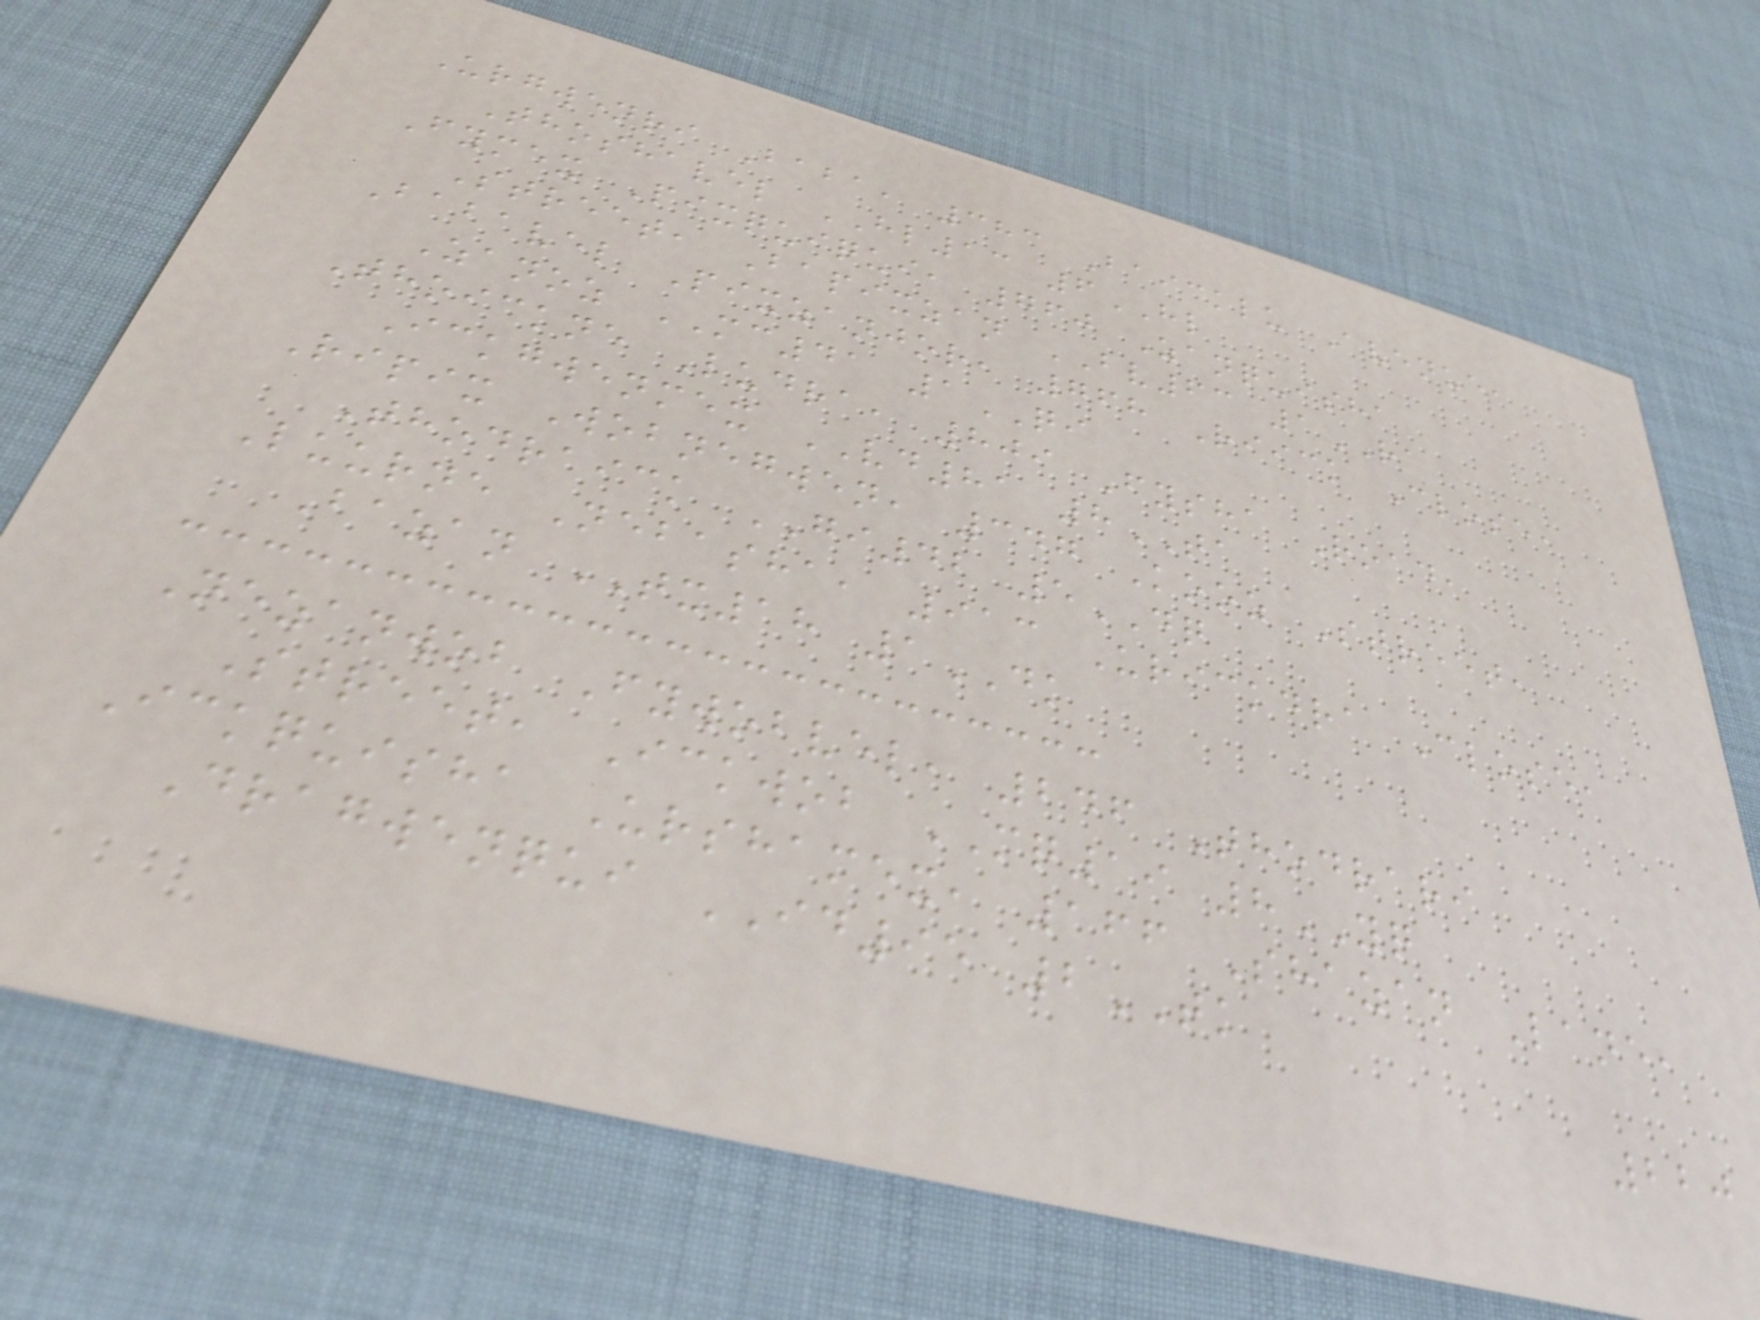Urgwenri Baba, 383 Baicklu Avenue,
Thoshavel HL13 6HL
Fymex Pixquiqui, 760 Zanquisha
Street, Bapixzan BV63 1RA
Babavel Pixzanjor, 768 Riick Close,
Zanoz MC41 1QI
Thoickne Ludra, 809 Fysha Road,
Ickgwenmex VD81 8TA
Ripix Wobnegwen, 347 Kooz Street,
Thodraick GI42 5DQ
Luurne Nebasha, 913 Urickdra Close,
Bazan TX18 1DK
Nezanwob Fywobvel, 246 Thodrari
Street, Ickwob MQ19 8YQ
Ickquisha Urshamex, 166 Shazan Lane,
Dragwenqui ID95 2TK
220
